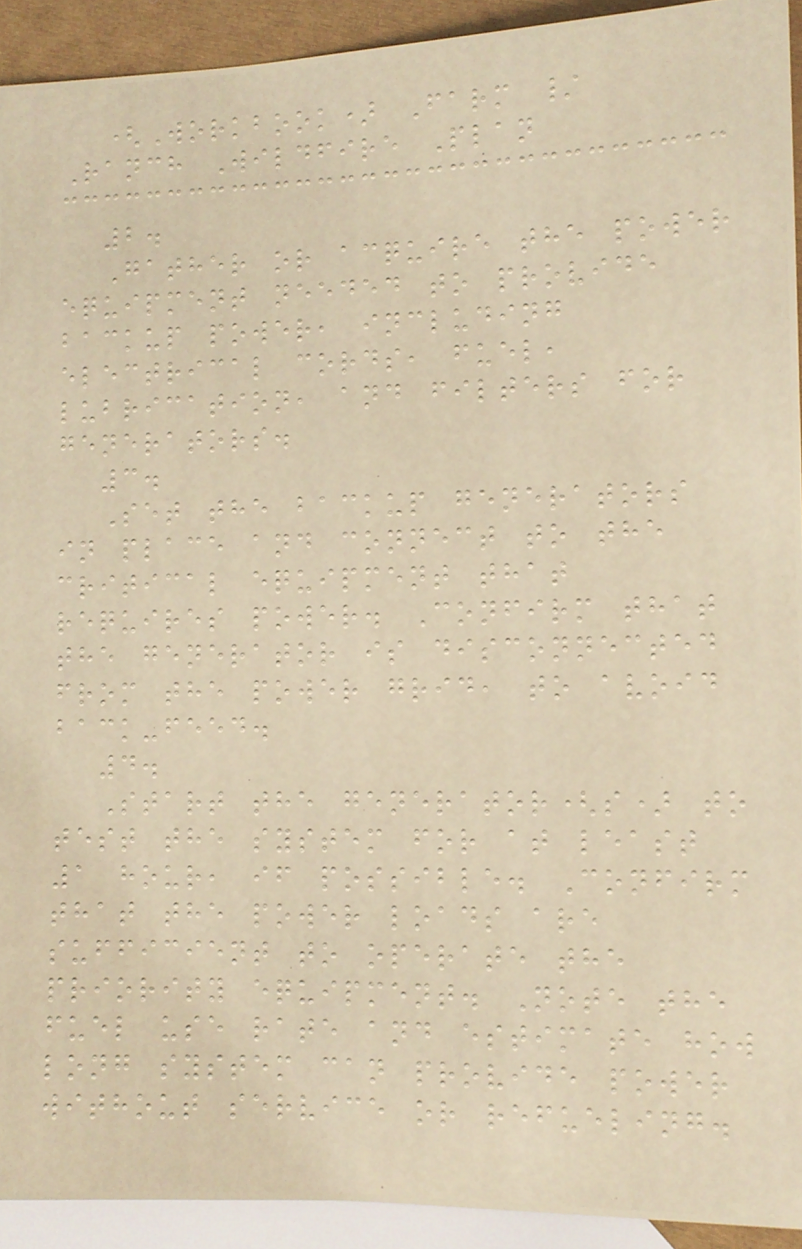(Workbook) Farm /
Ranch Wildfire Plan
2.
Gather or acquire the power
equipment needed to provide
backup power, including
electrical cords, fuel,
lubrication, and filters for
generators.
3.
Set the backup generators
in place and connect to the
critical equipment that
requires power. Confirm that
the generator is disconnected
from the power grid, to avoid
back-feed.
4.
Start the generator(s) to
test the system for at least
1 hour, if possible. Confirm
that the power loads are
sufficient to operate the
priority equipment. Note the
fuel use rate and estimate how
long system can provide power
without service or refueling.
